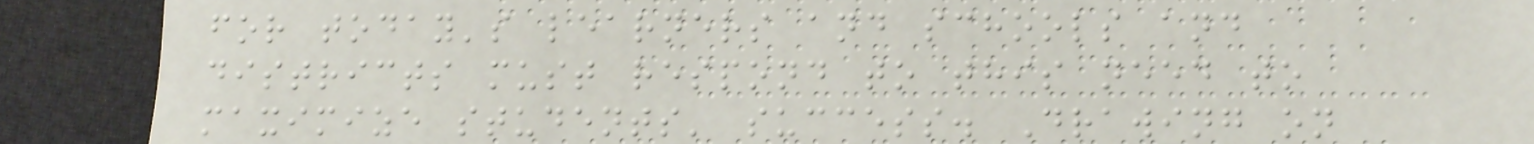for today's learners and schools and
districts must respond to this need to
maximize students' success. Drawing on
